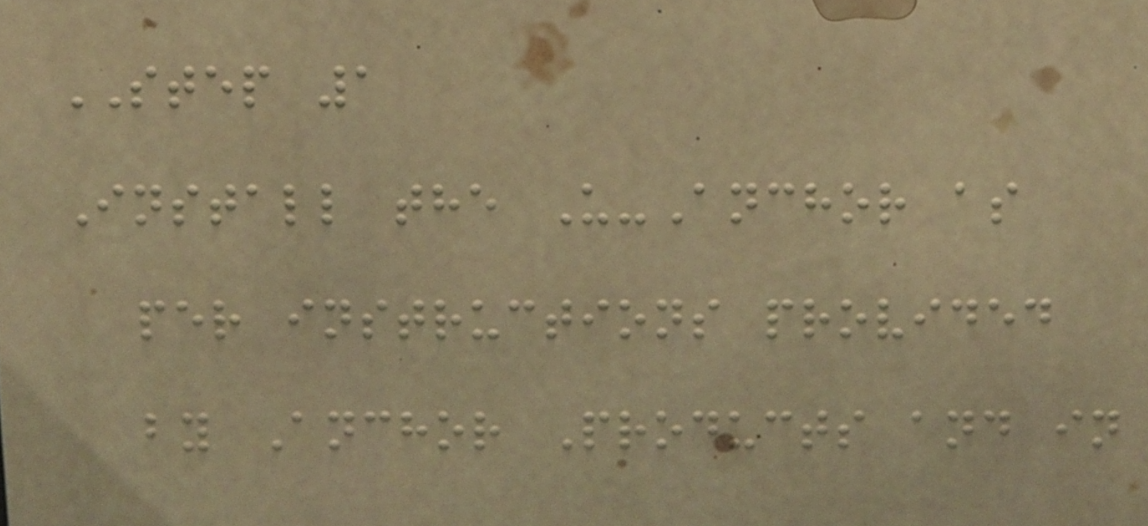STEP 1
Install the U-Anchor as
per instructions provided
by Anchor Products and in
